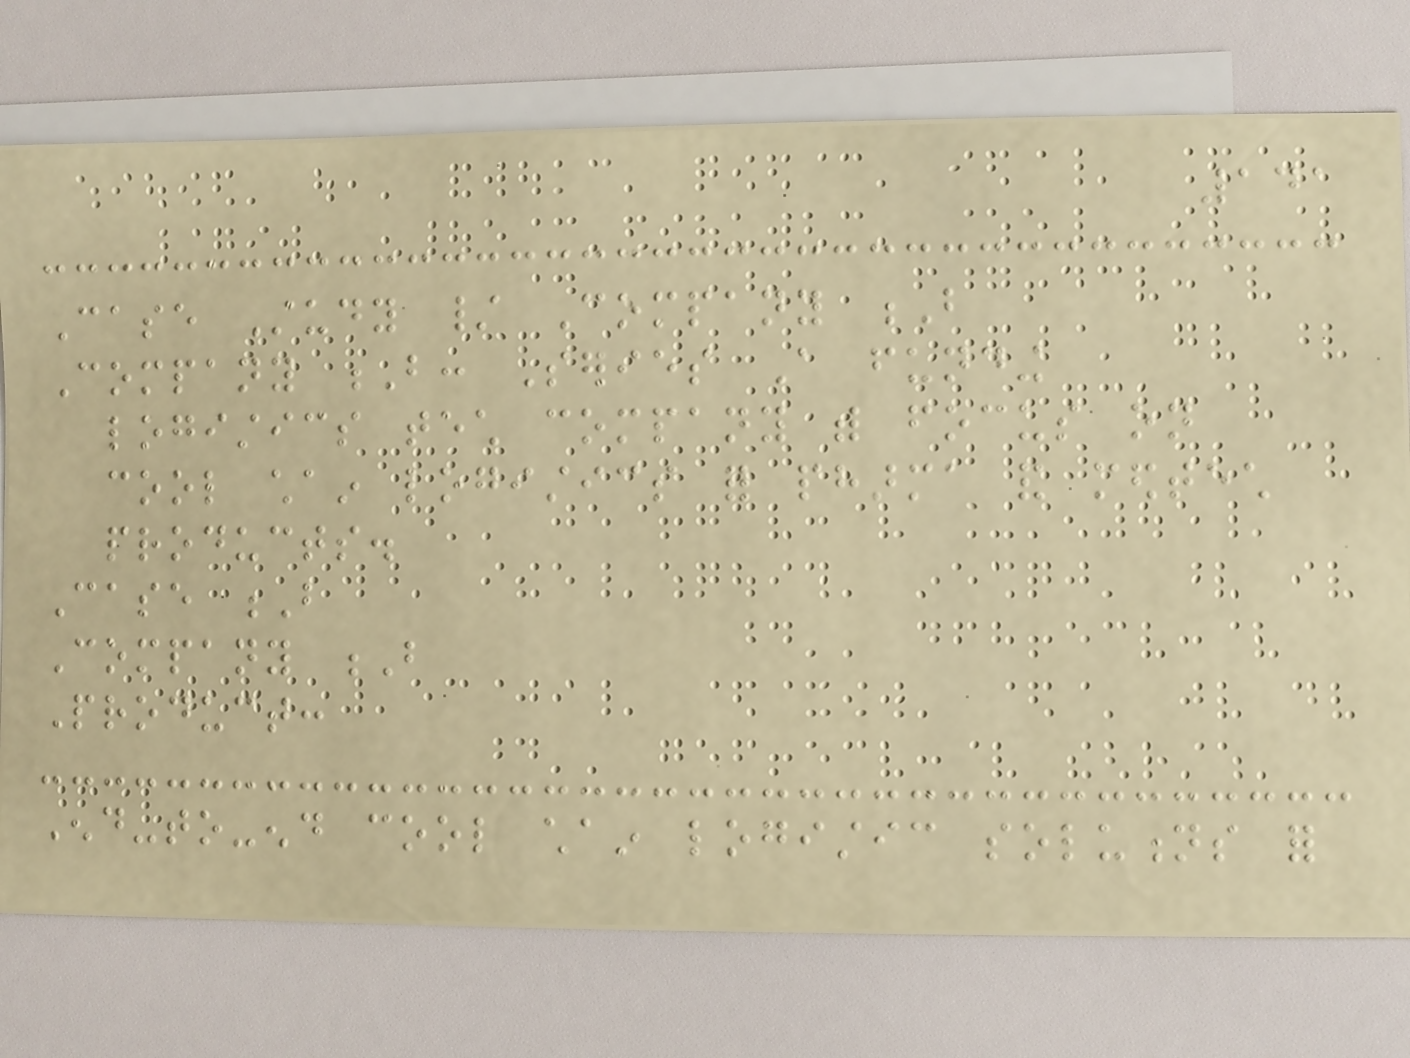141
Case Study / Company B
Company B: Series A funding
logistics tech company with focus on
cool chain logistics for pharma and medtech
products.
Case B
Company B
Product:
End-to-end cool chain logistic solutions for
